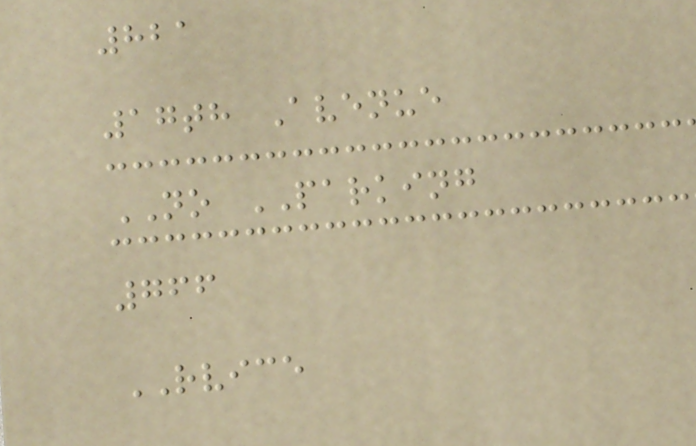821
17th Avenue
NO PARKING
766
RVICE
